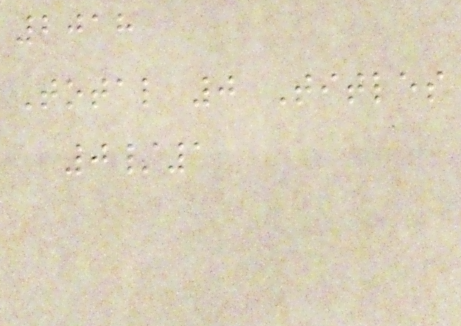2018
Total 0 Titles
0/1
